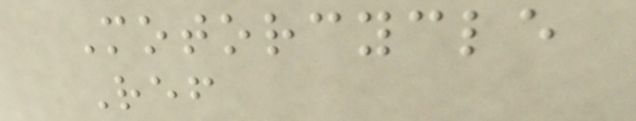Motorcycle
Ref
